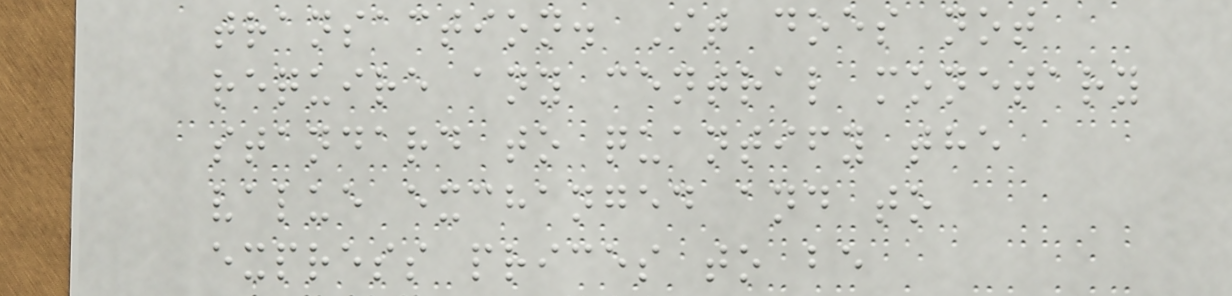transaction. It does not
require any central monetary
standard to quantify the
value exchanged and to
express prices to be
